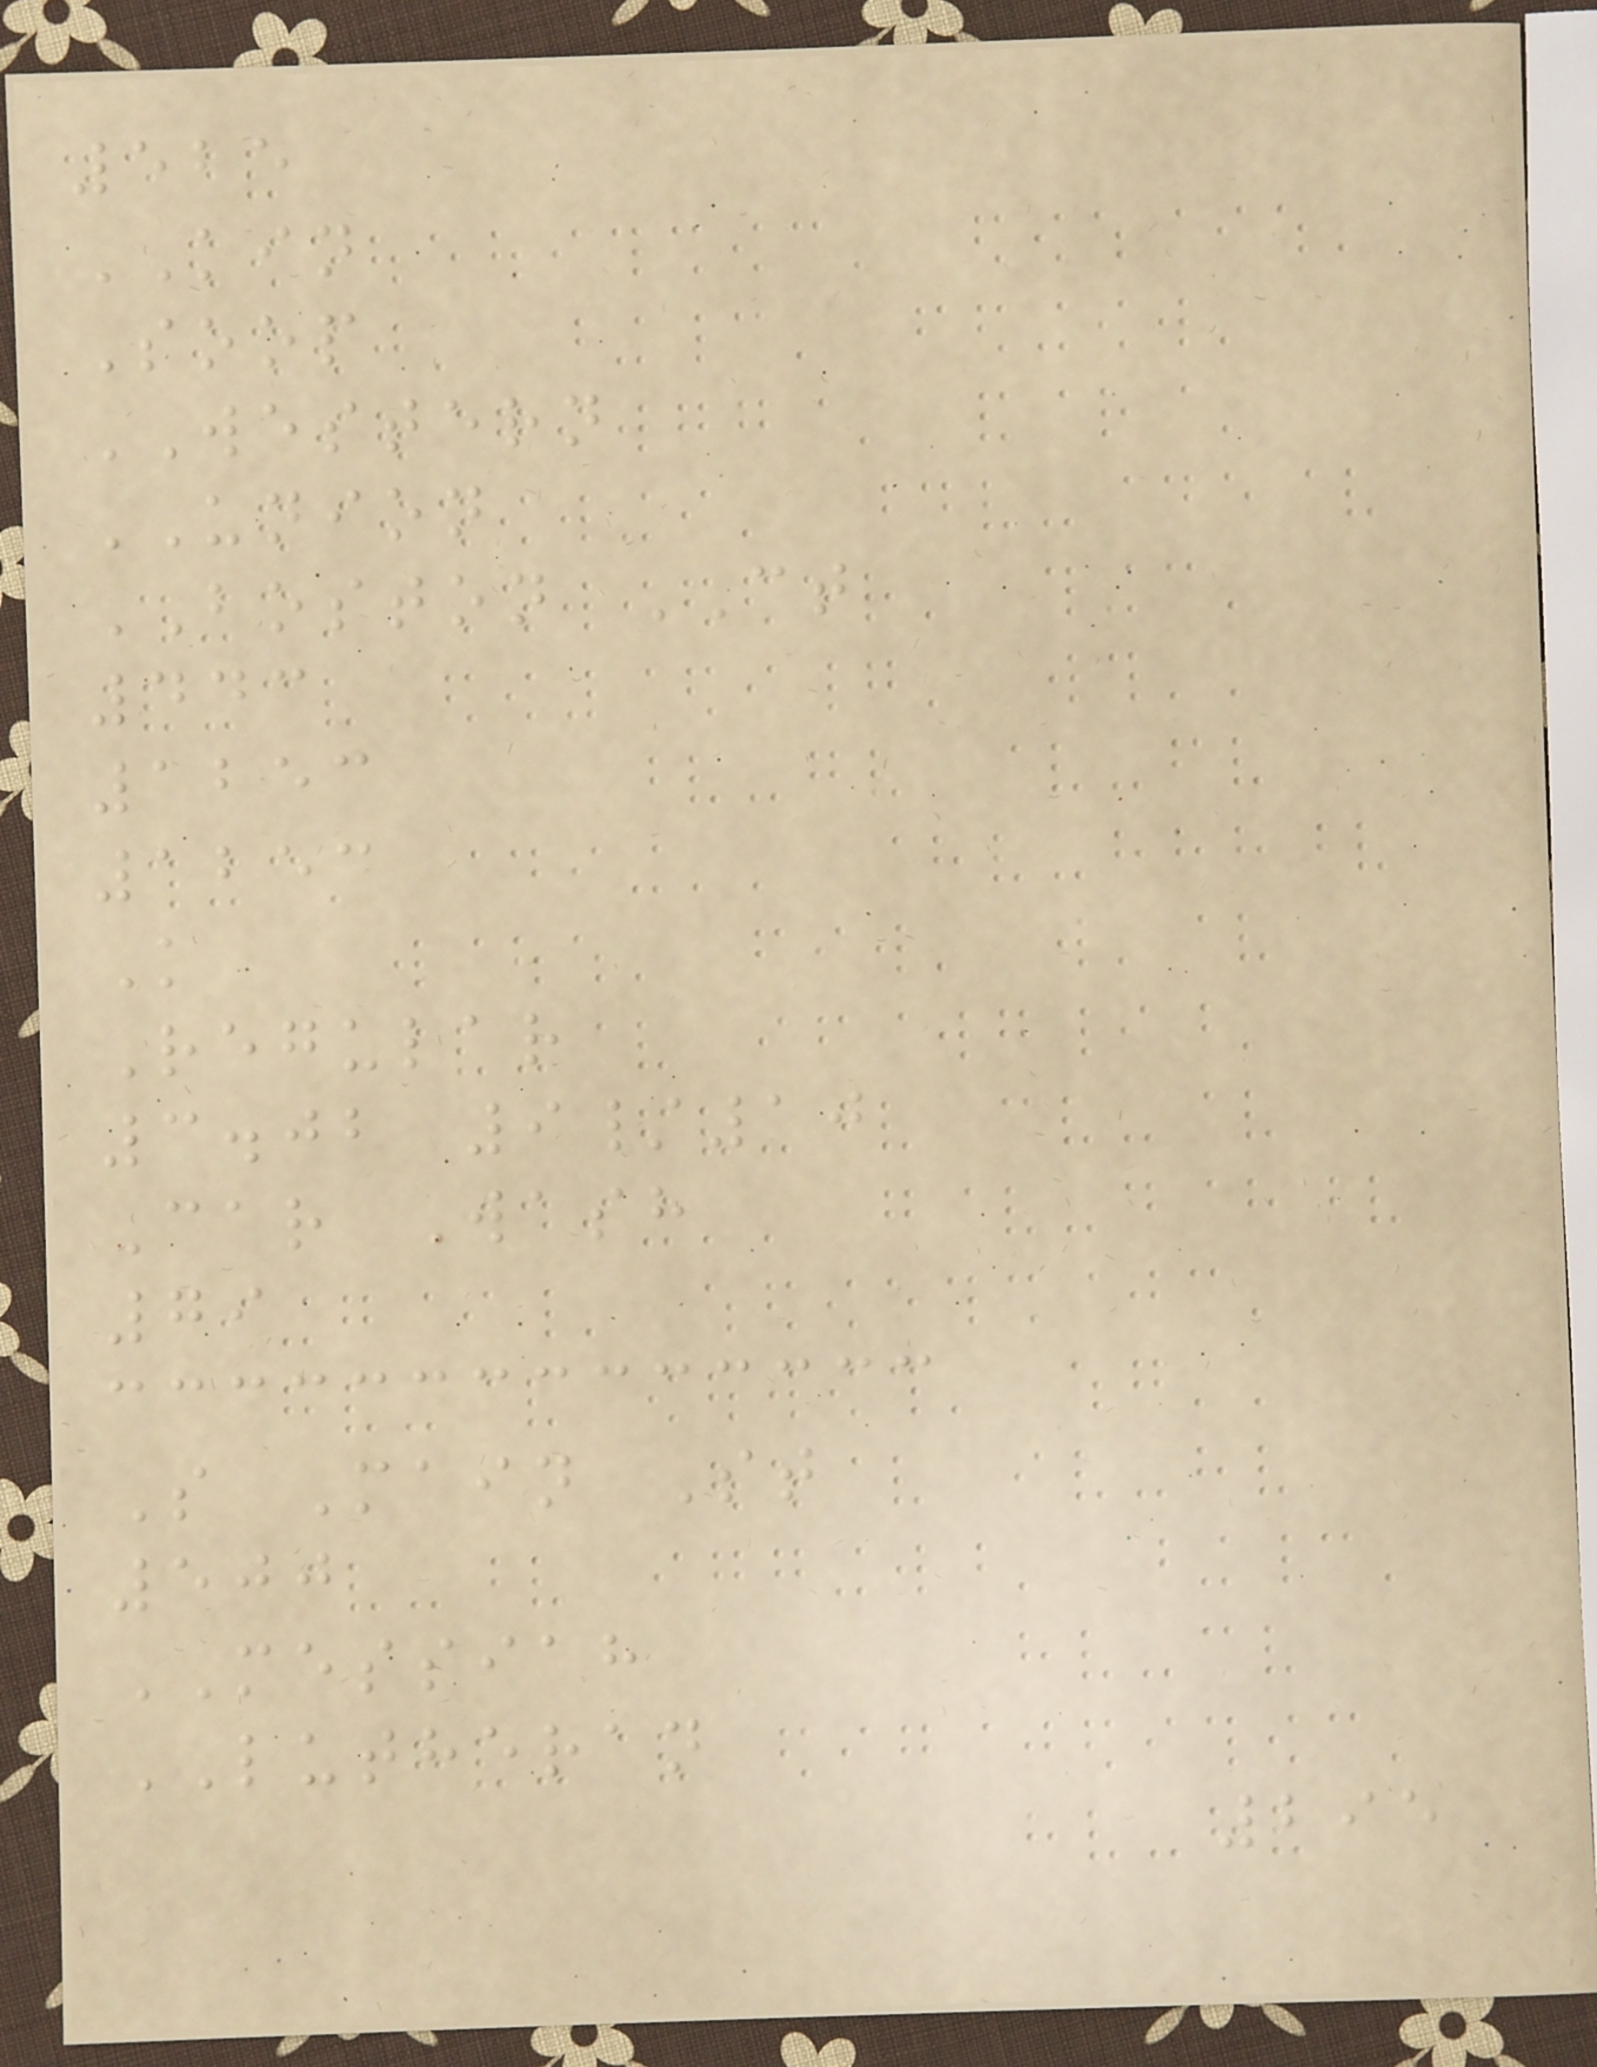525
KIN
Soop
WESTERN
UNION
BOSTON CT
443
1253
1253
K
Regular
3.02 9/10
Car Wash
79
S Main St
500
MESSIAH
LUTHERAN
295
